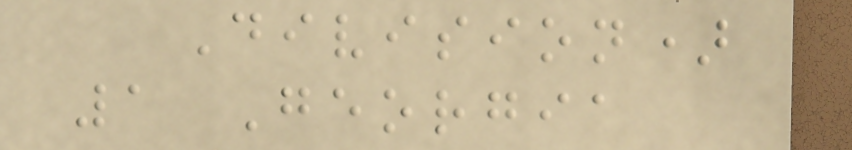Division)
1 Georgia
